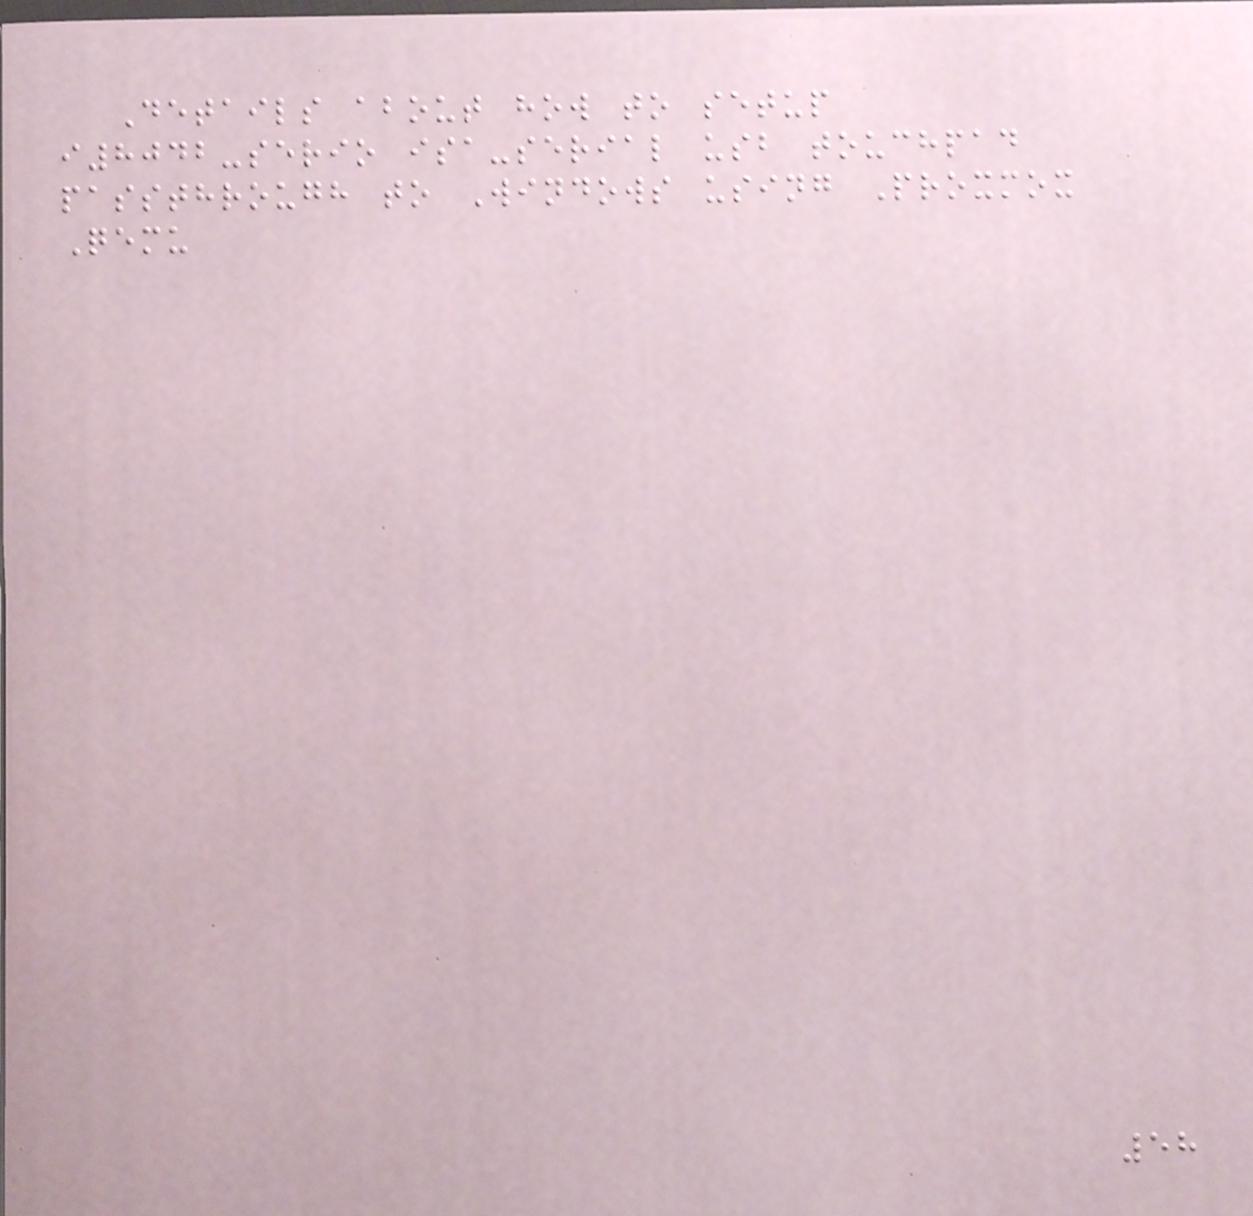Details about how to setup
i8042-serio isa-serial usb touchpad
passthrough to Windows using Proxmox
Qemu
58
